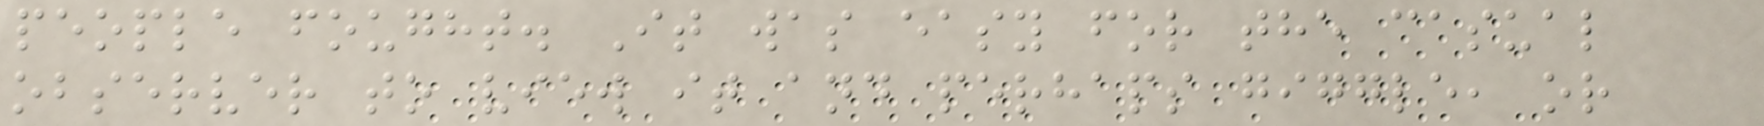people fought. It was easy for the casual
observer to view it and perhaps giggle, or
